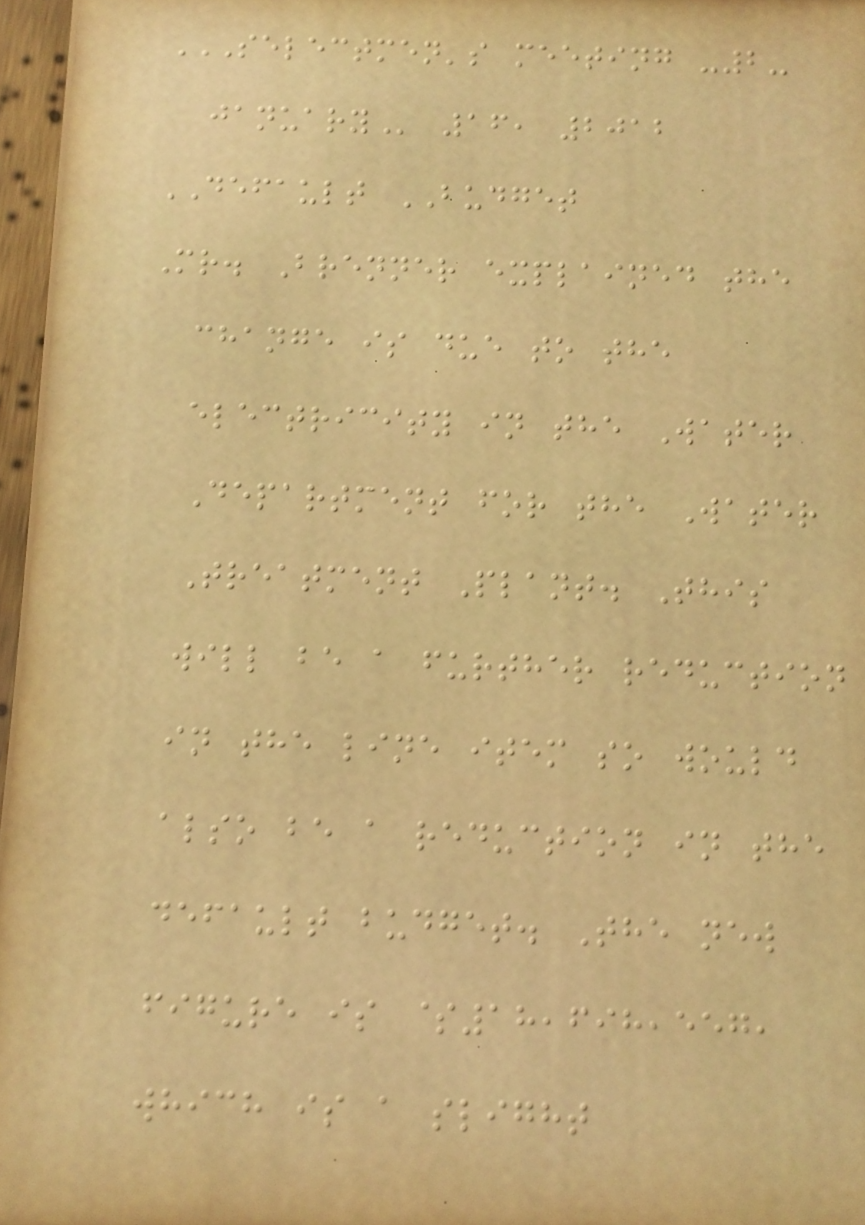SELECTMEN'S MEETING -2-
JANUARY 16, 2012
DEFAULT BUDGET
Mr. Brenner explained the
change is due to the
electricity in the Water
Department for the Water
Treatment Plant. This
will be a further reduction
in the line item so would
also be a reduction in the
default budget. The new
figure is $18,698,557,
which is a slight
